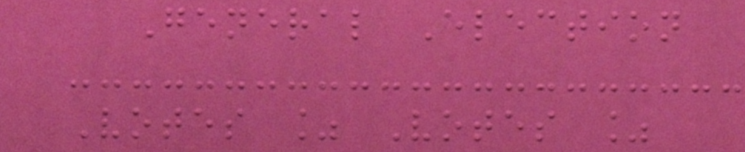General Election
Votes % Votes %
